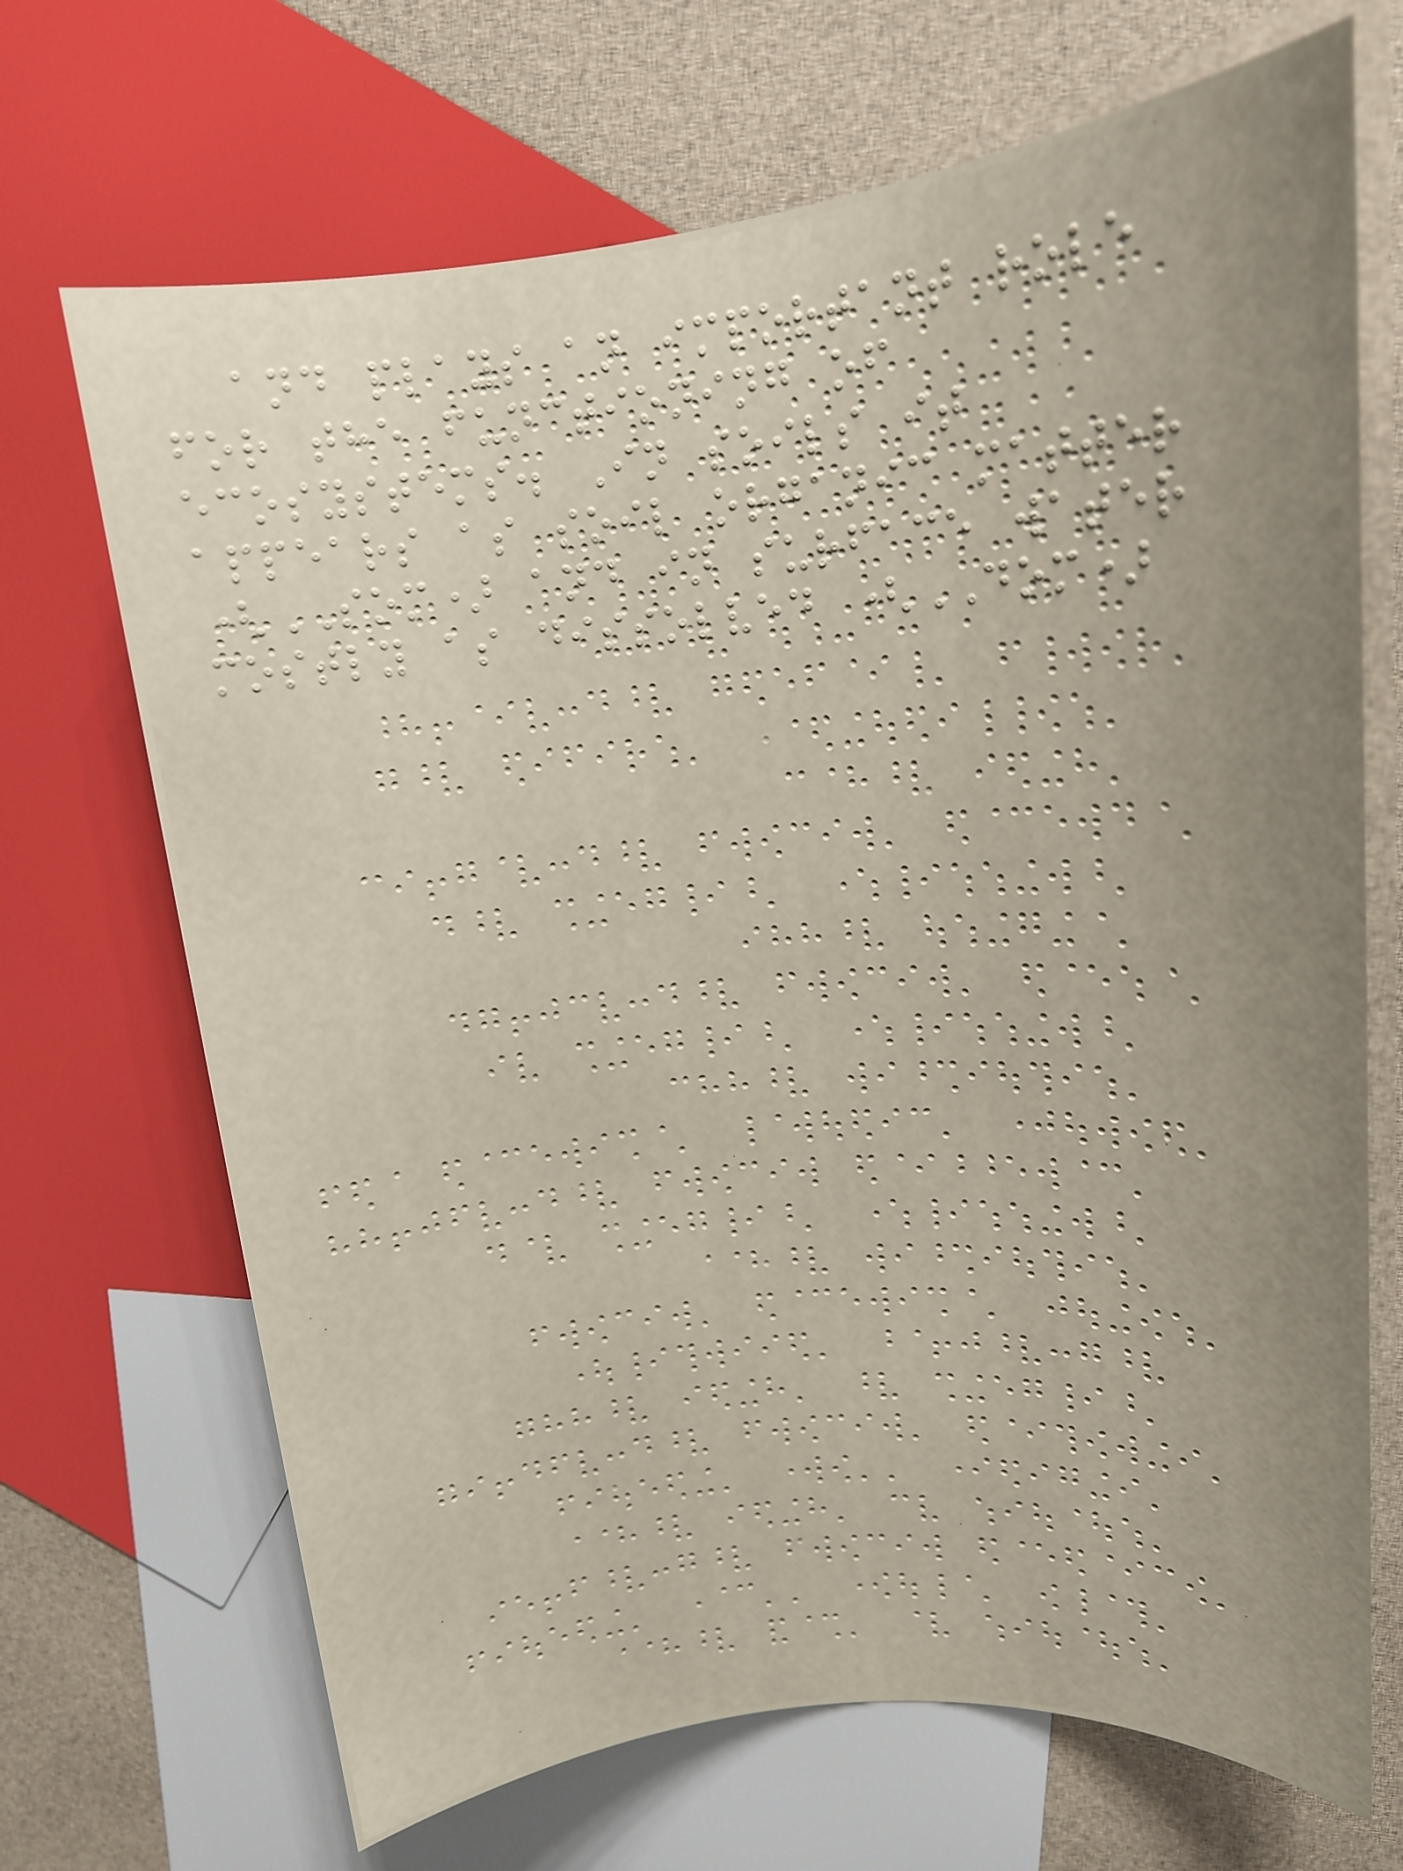and plays an important role
for the functioning of
ecosystems. In soils it
appears as soil organic matter
(SOM) and in surface water
mostly as dissolved (DOM)
